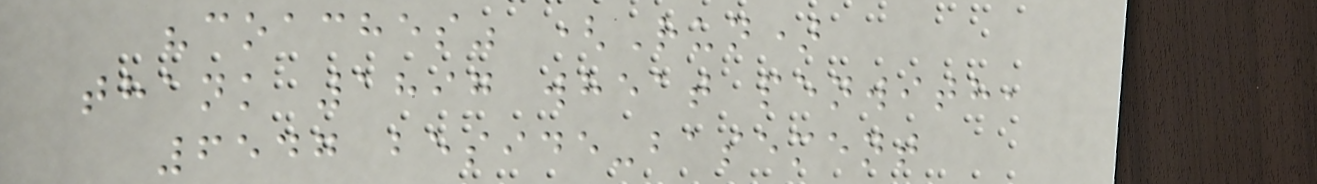"coaches" (Run)
thank 1897 wheat penwith,
6547 beside-basement
